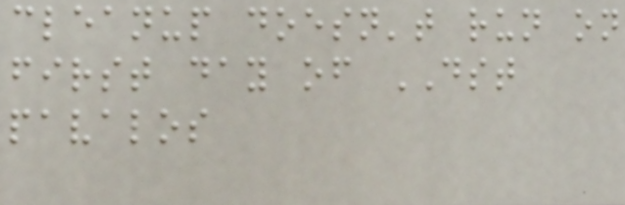cleanup doesn't run on
first day of DST
pavalos
